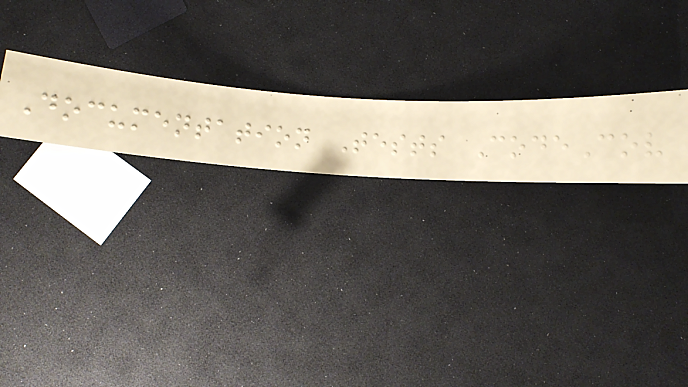Documentation Tests CodeCov
